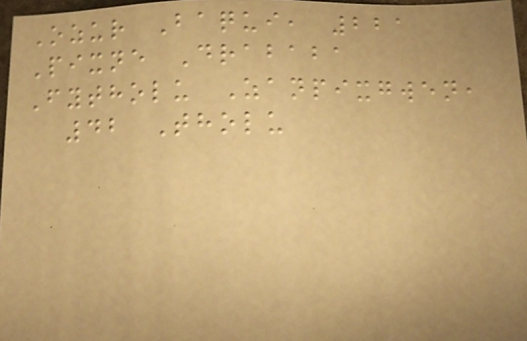Ozur Baqui, 221
Pixne Drababa
Fytholu Zanpixgwen,
42 Tholu
